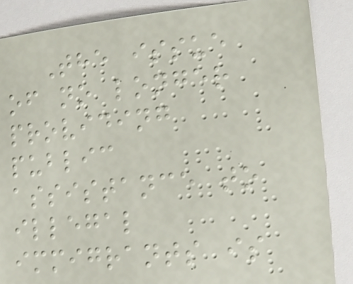The issue
of no longer
providing
public
assistance to
illegal
immigrants is
